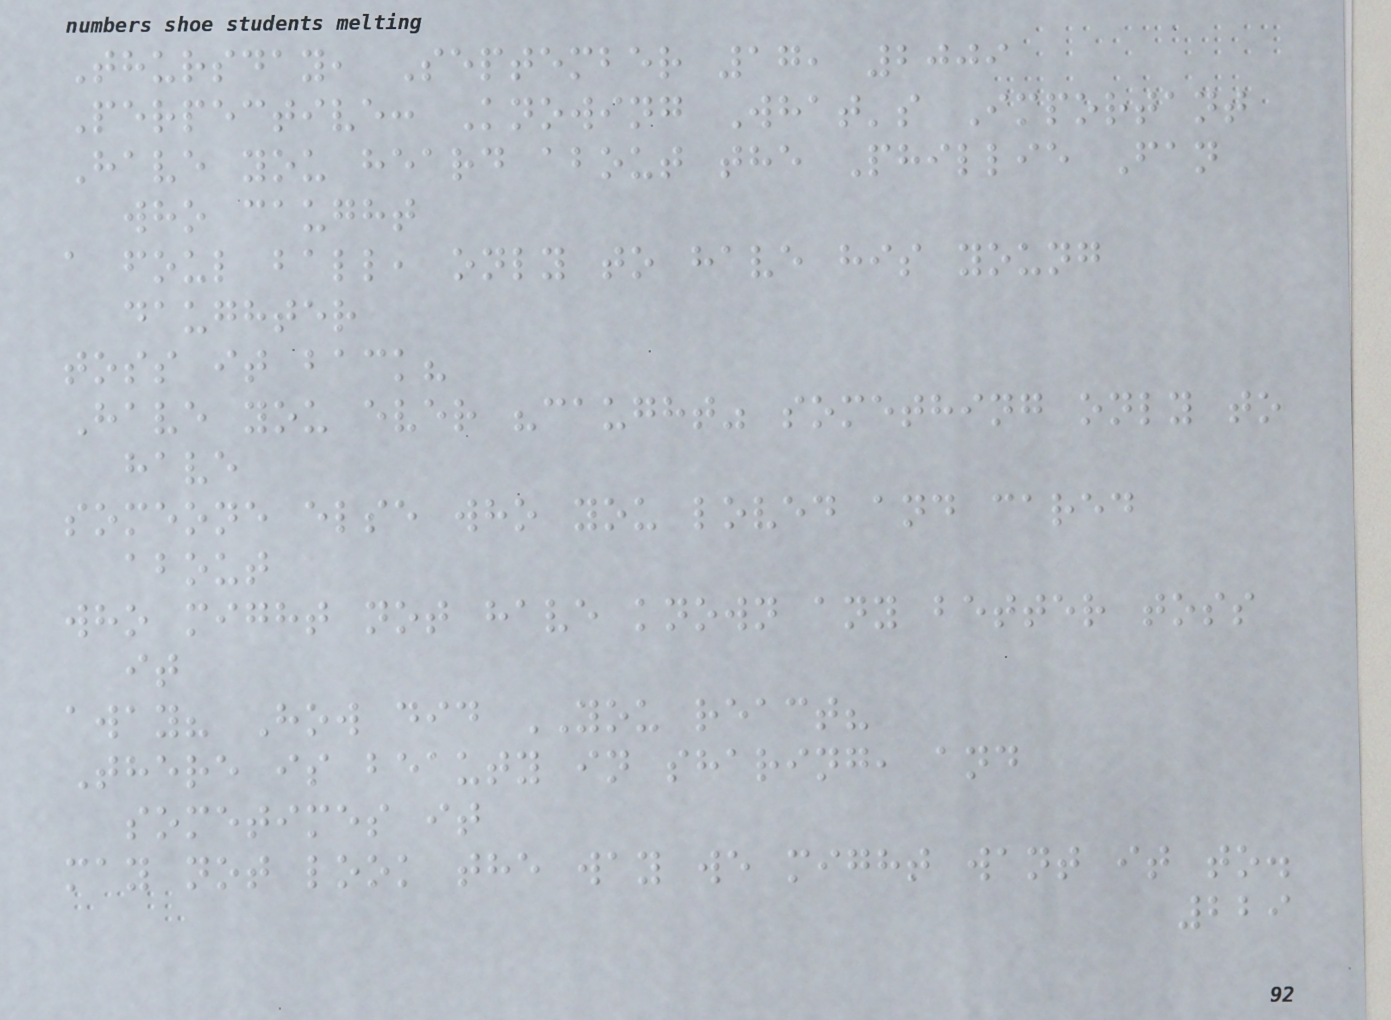Thursday, September 17, 2009
Perpective: Knowing What's Important
Have you heard about the Phillie Fan
who caught
a foul ball, only to have his young
daughter
toss it back?
Have you ever "caught" something only to
have
someone else who you loved and cared
about
who might not have known any better toss
it
away? How did YOU react?
There is beauty in sharing, and
sometimes it
may not look the way we might want it to.
229
